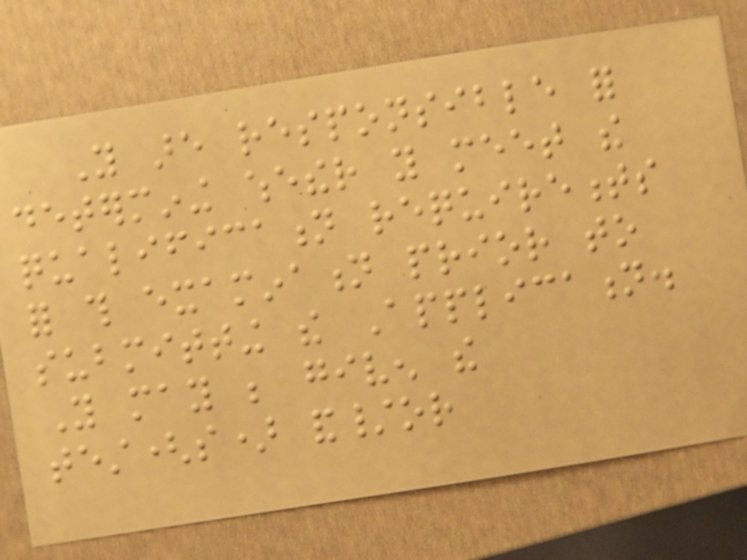You are responsible for
determining whether you meet the
qualification requirements
for this examination prior to
submitting the Application.
You may be given the
test(s) and/or
